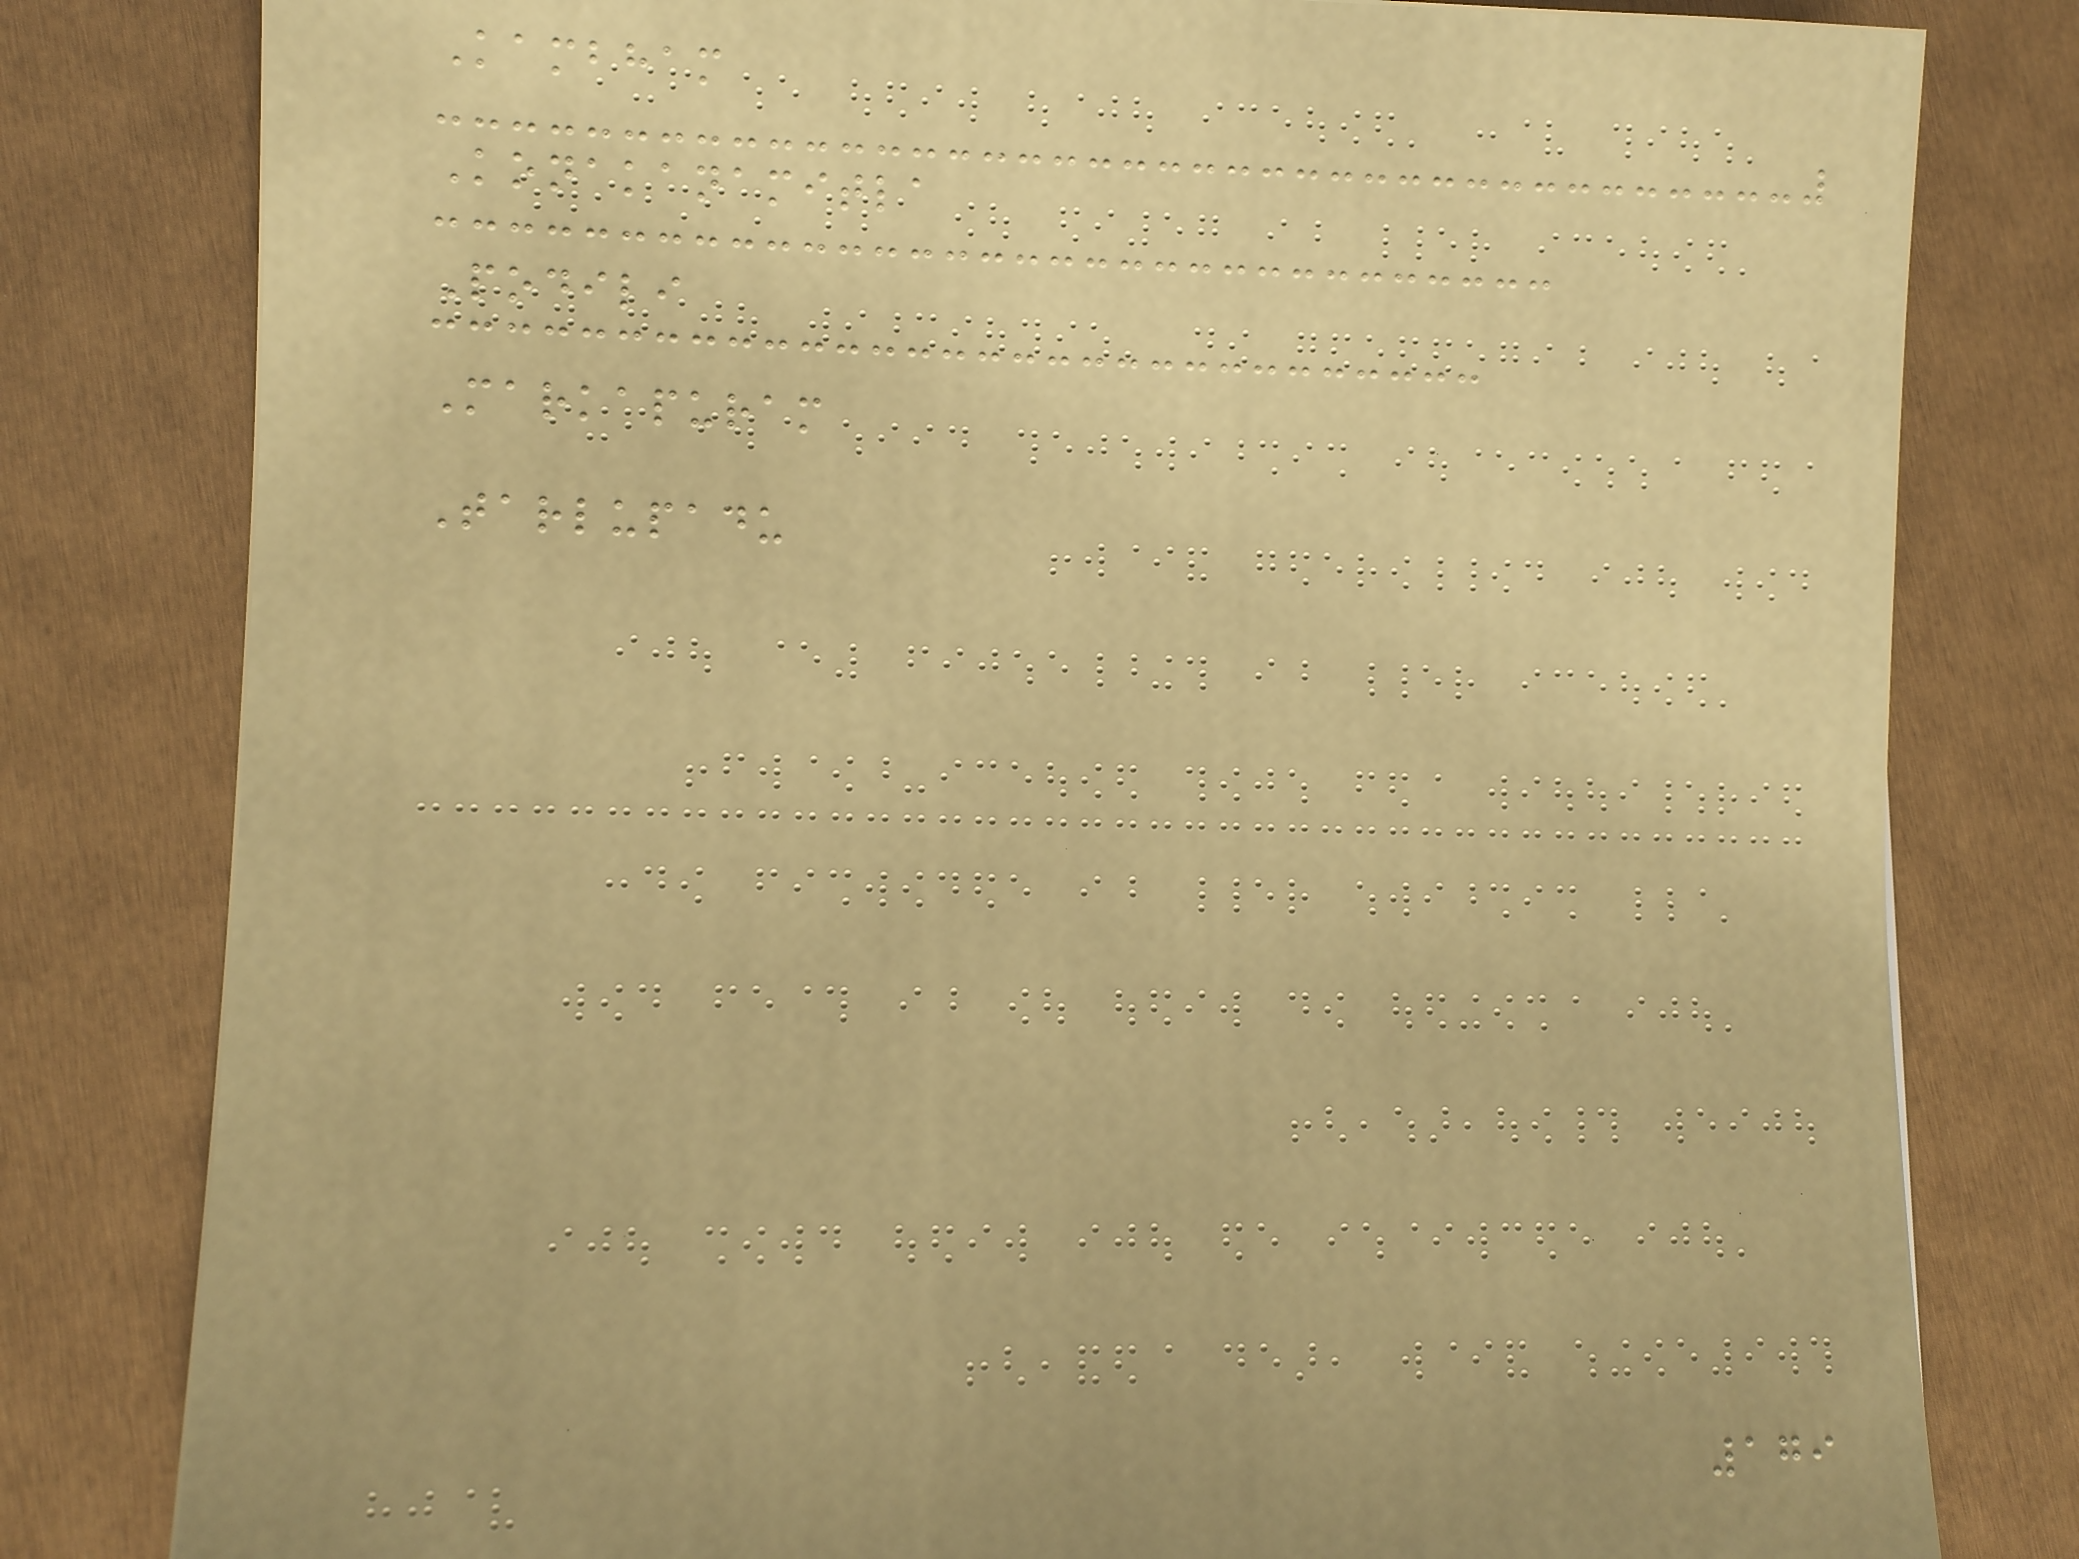Kambham
Konakanamitla
Podili
Markapuram
Tarlupadu
179
